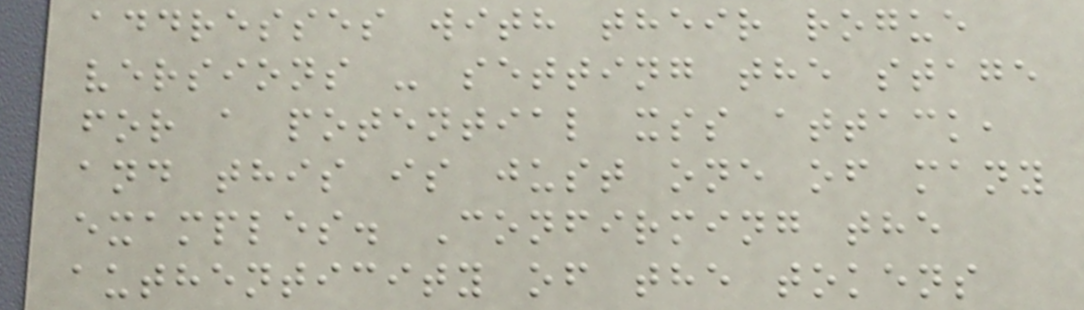addresses with their rogue
versions - setting the stage
for a potential xss attack,
and this is just one of many
examples. Confirming the
authenticity of the tokens
